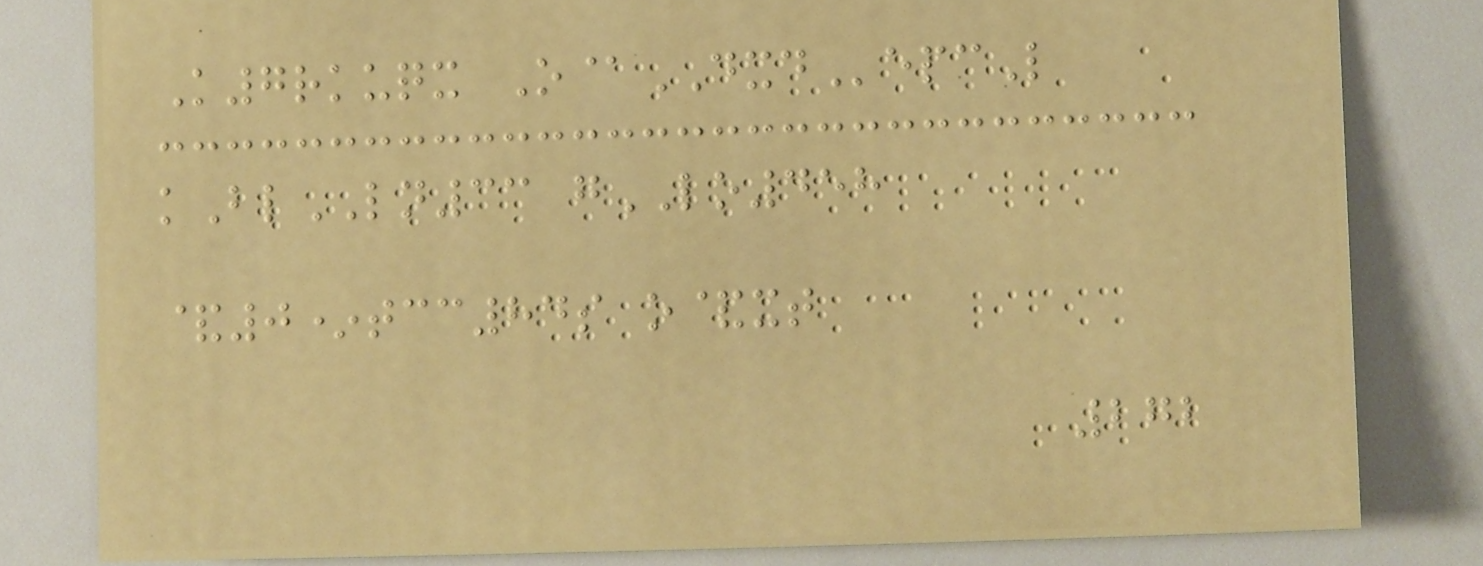K7rkuqx O@DXDepcL
kBlLN33 gLO458
&0*tcc84s o&xt
272
